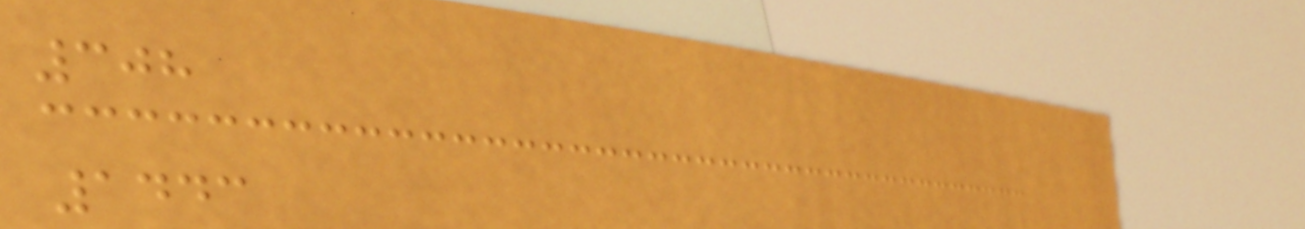308
1443
